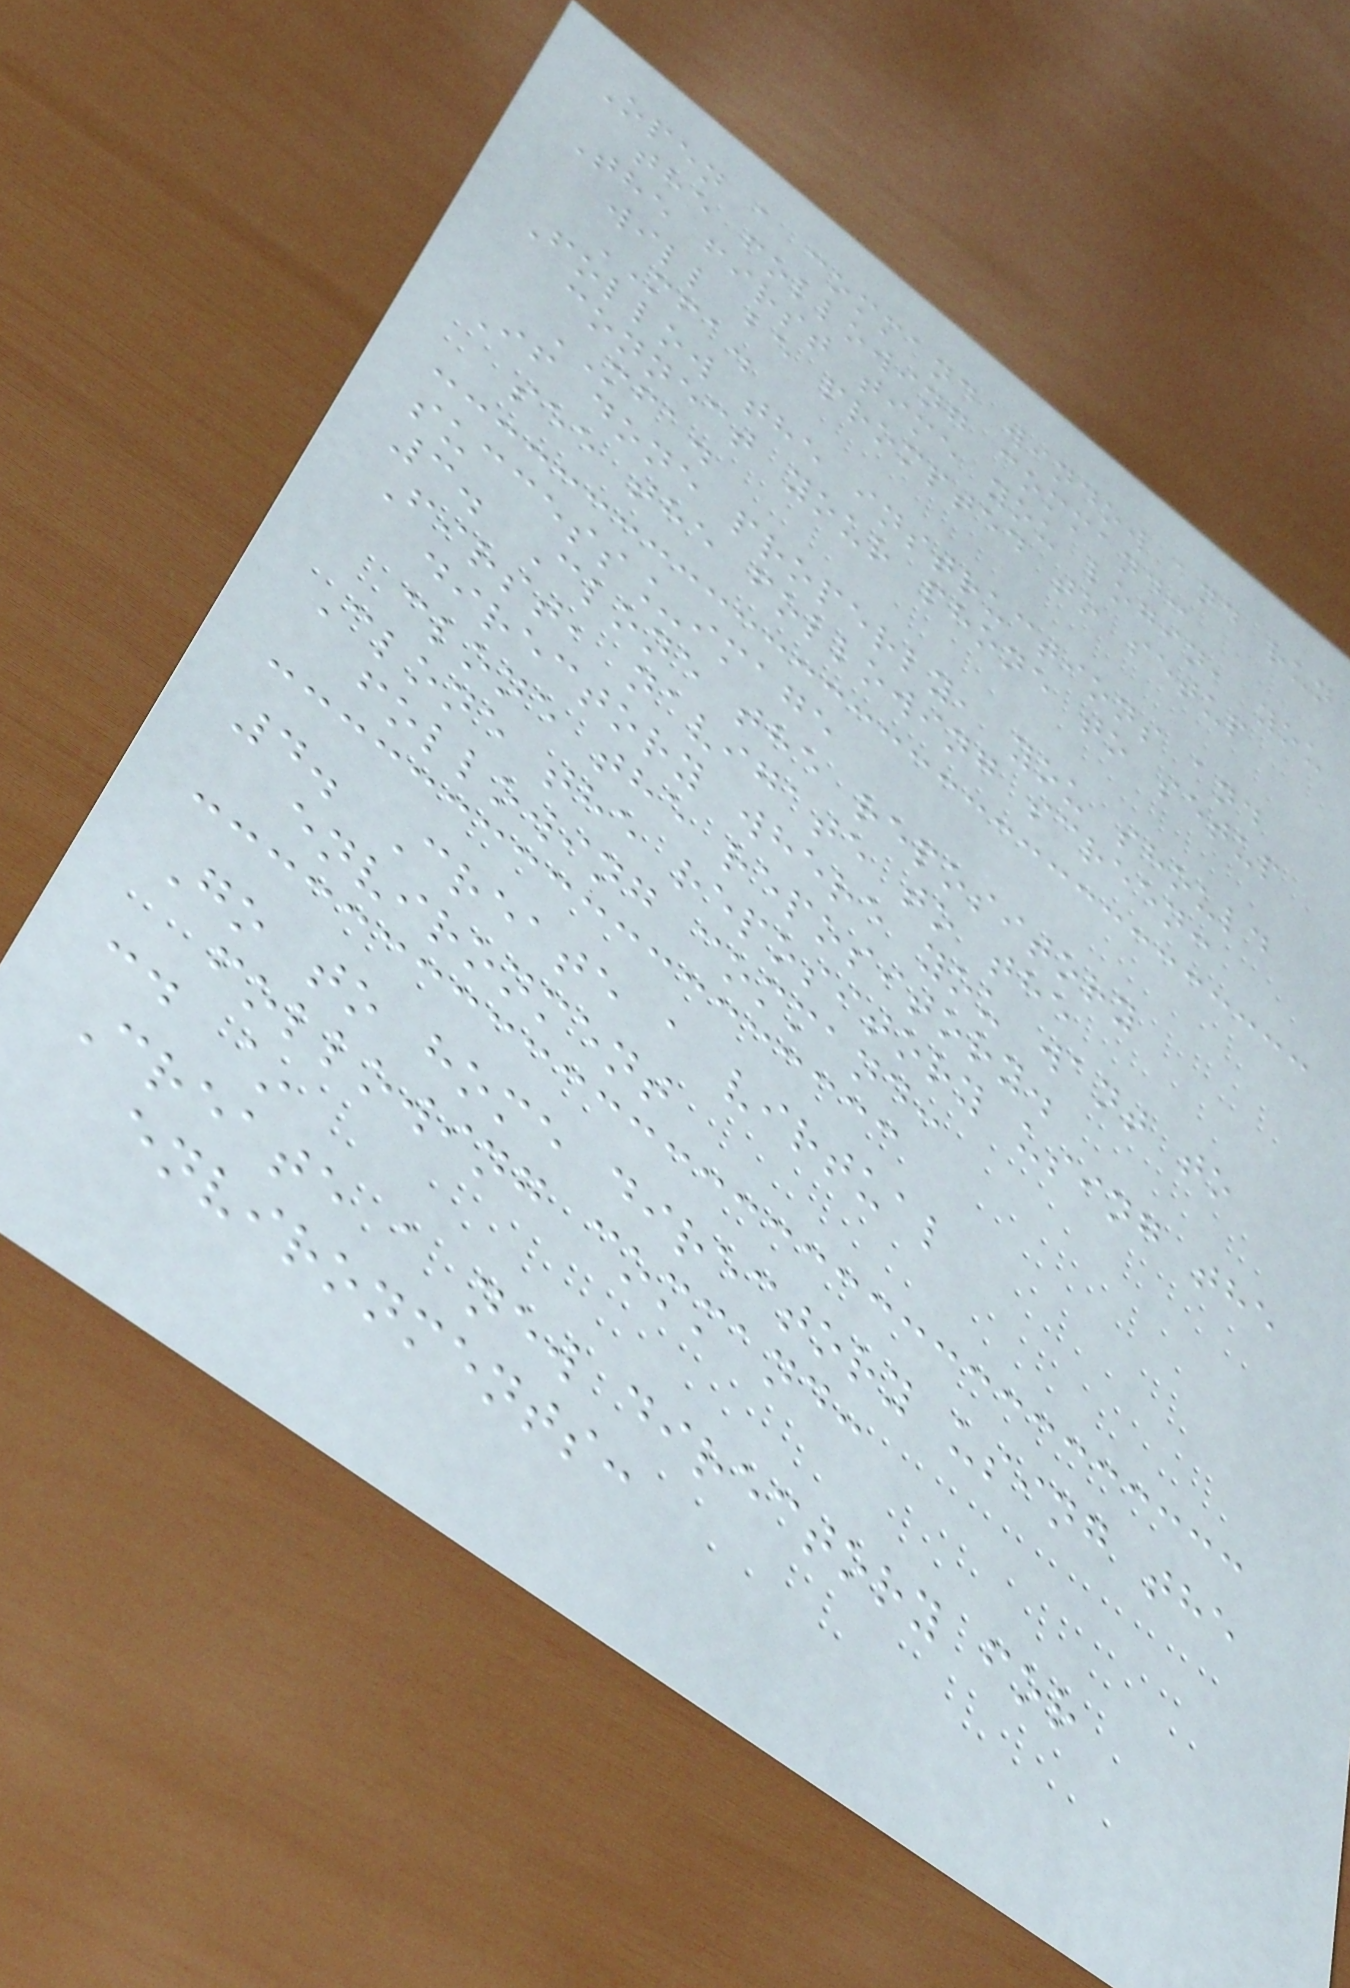Open a command window and run
the following command:
The first time you login, you
will be prompted to setup
MFA.
Follow the instructions and
connect your phone to setup
MFA.
If done properly, you should
see the following screen:
success_image
3. Clone the repository
First, navigate to the
directory where you want to
clone the repository.
Clone the repository using the
following command:
4. Create a virtual
environment
Go to home directory using the
following command:
cd ~
Create a new directory for
environments:
